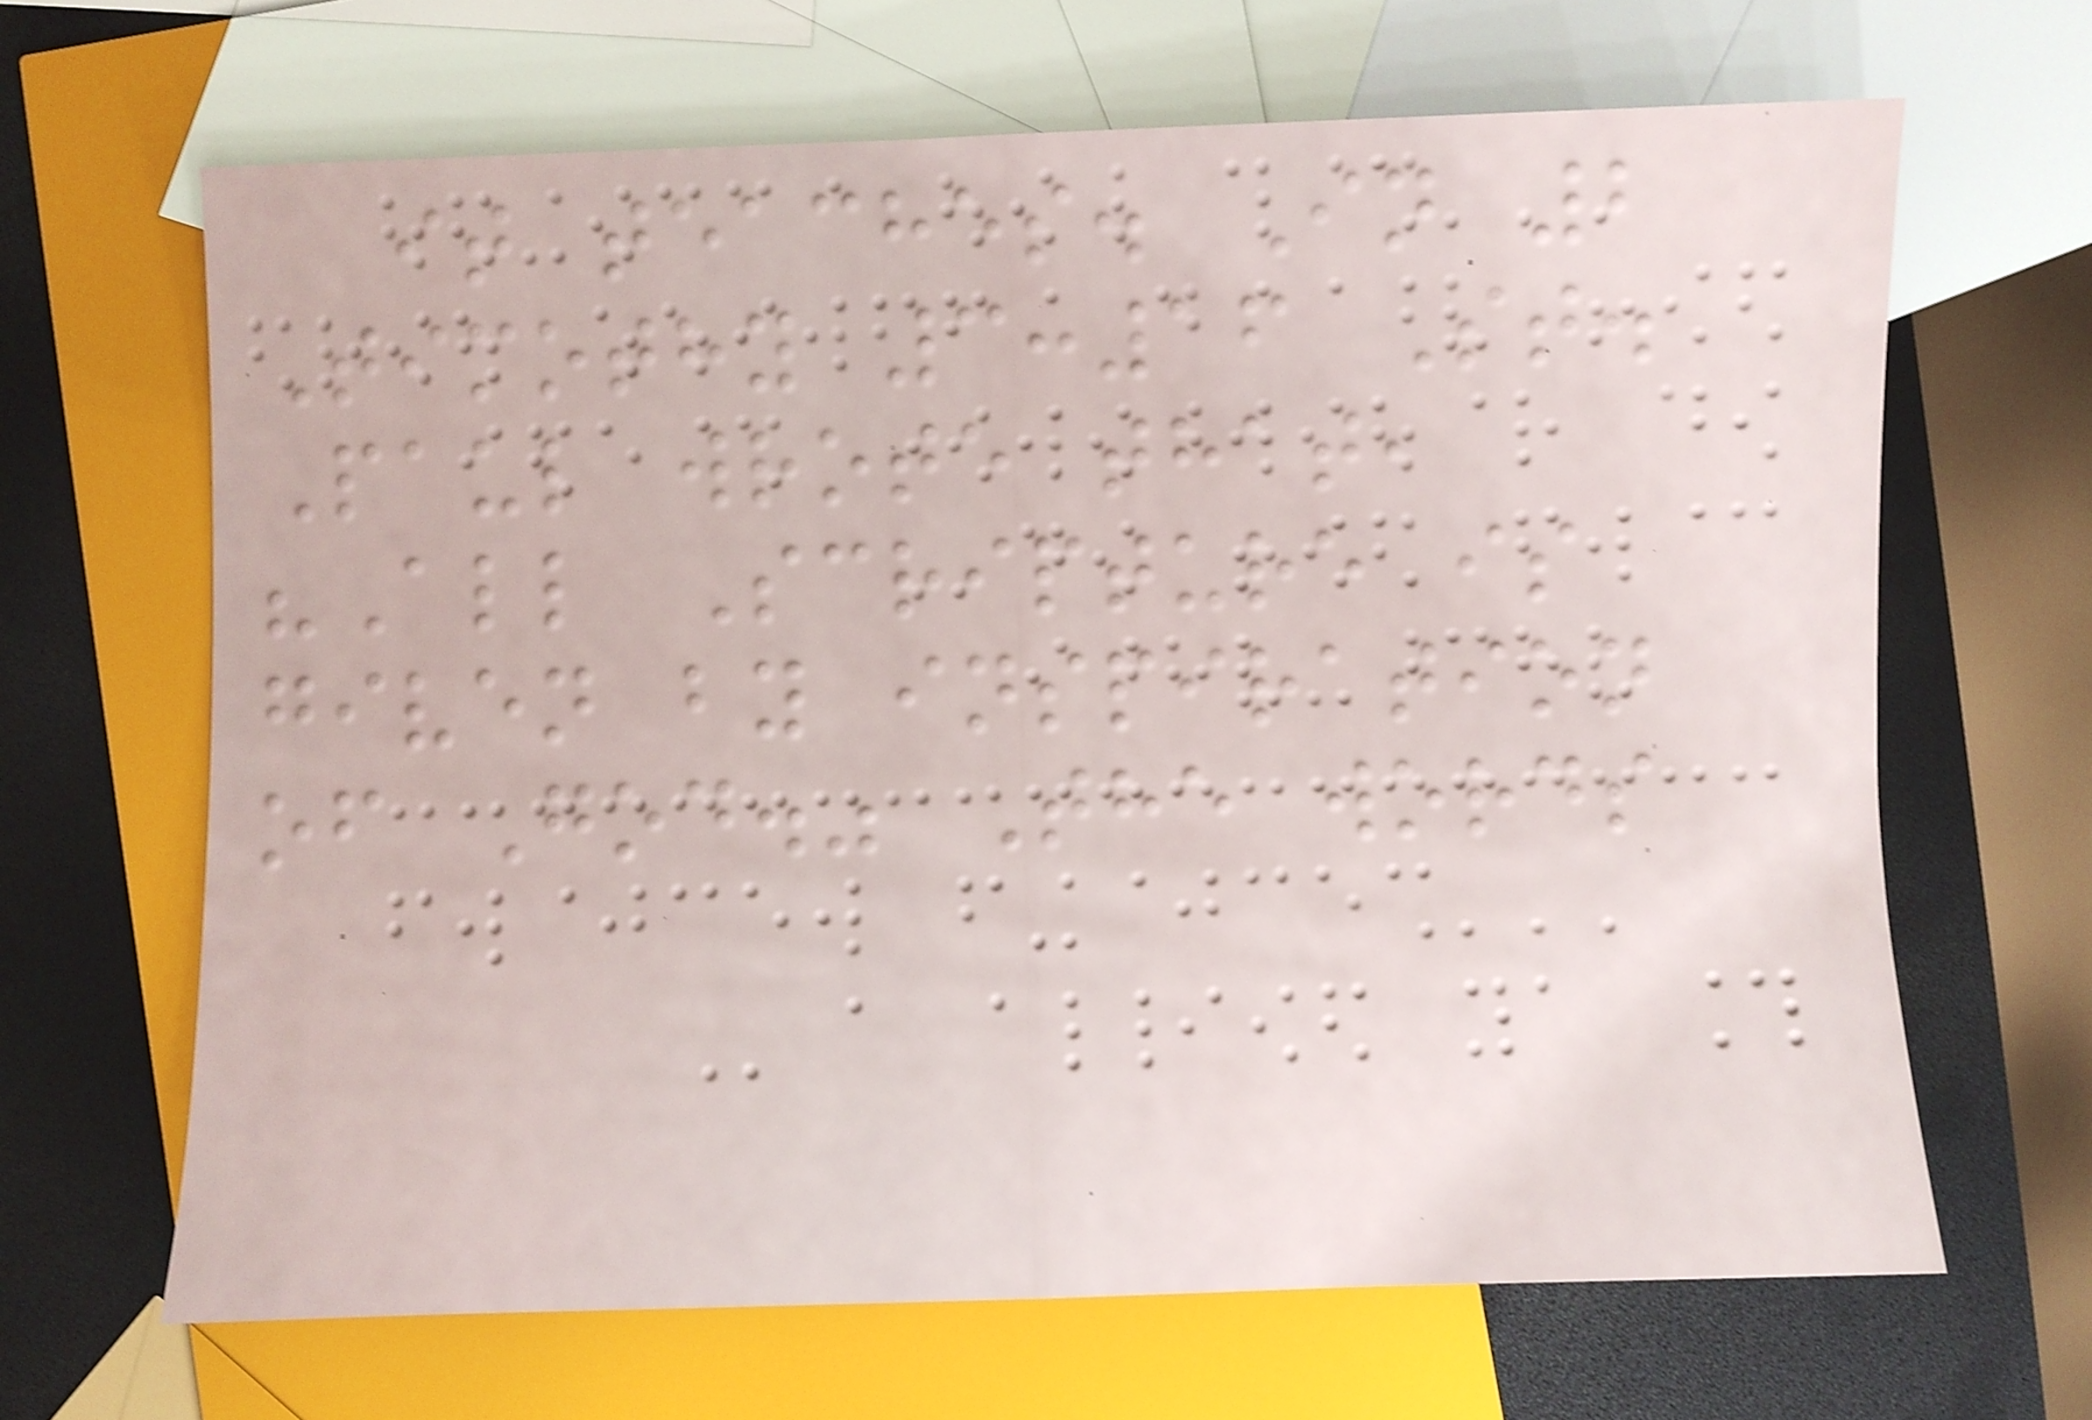it teaches. In 2
Timothy 3:16 St.
Paul wrote that,
"All Scripture is
given by inspiration
of God." The words
